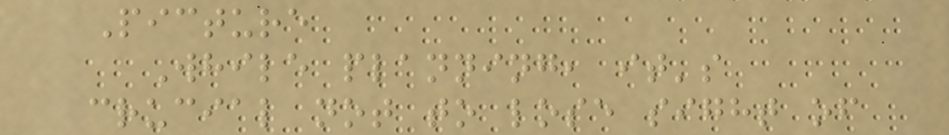Picture
While planning, it's
crucial not to lose sight of
